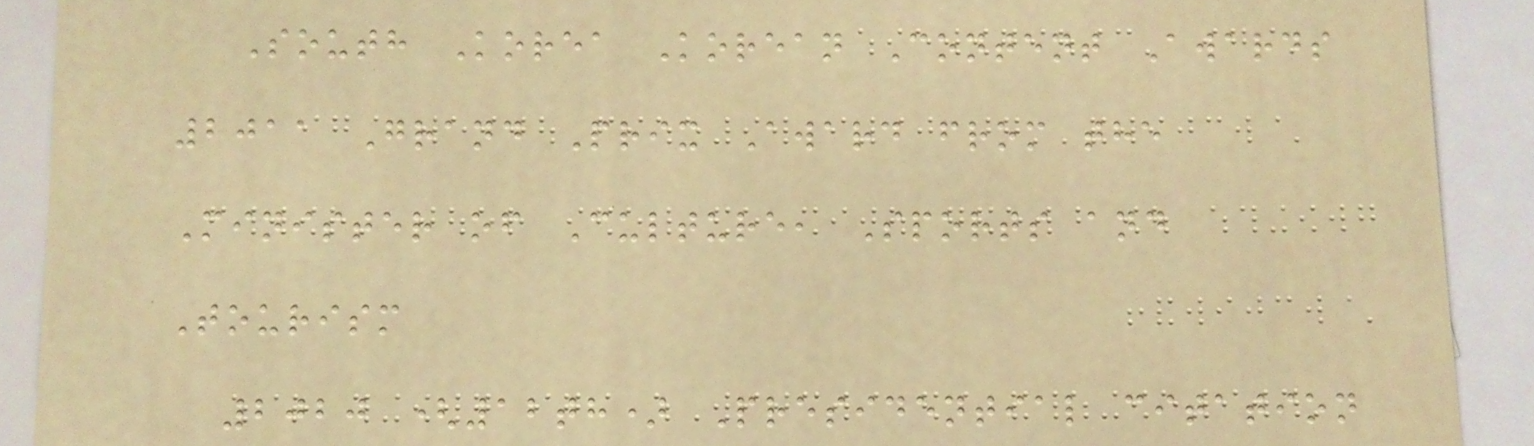South Korea Korean Content Awards
2011 Grand Prix Award from the
Minister of Culture, Sports and
Tourism
2020 (12th) Presidential citation
